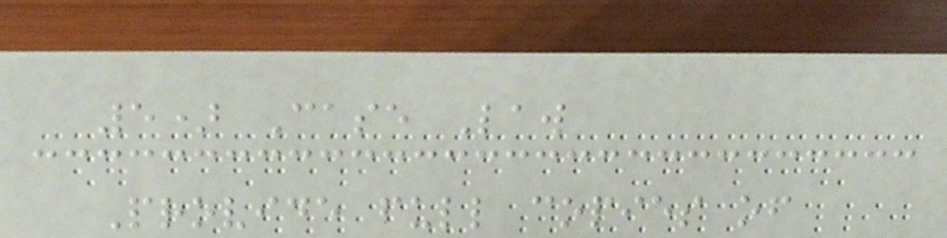5) Case Law
Provide full copies of
